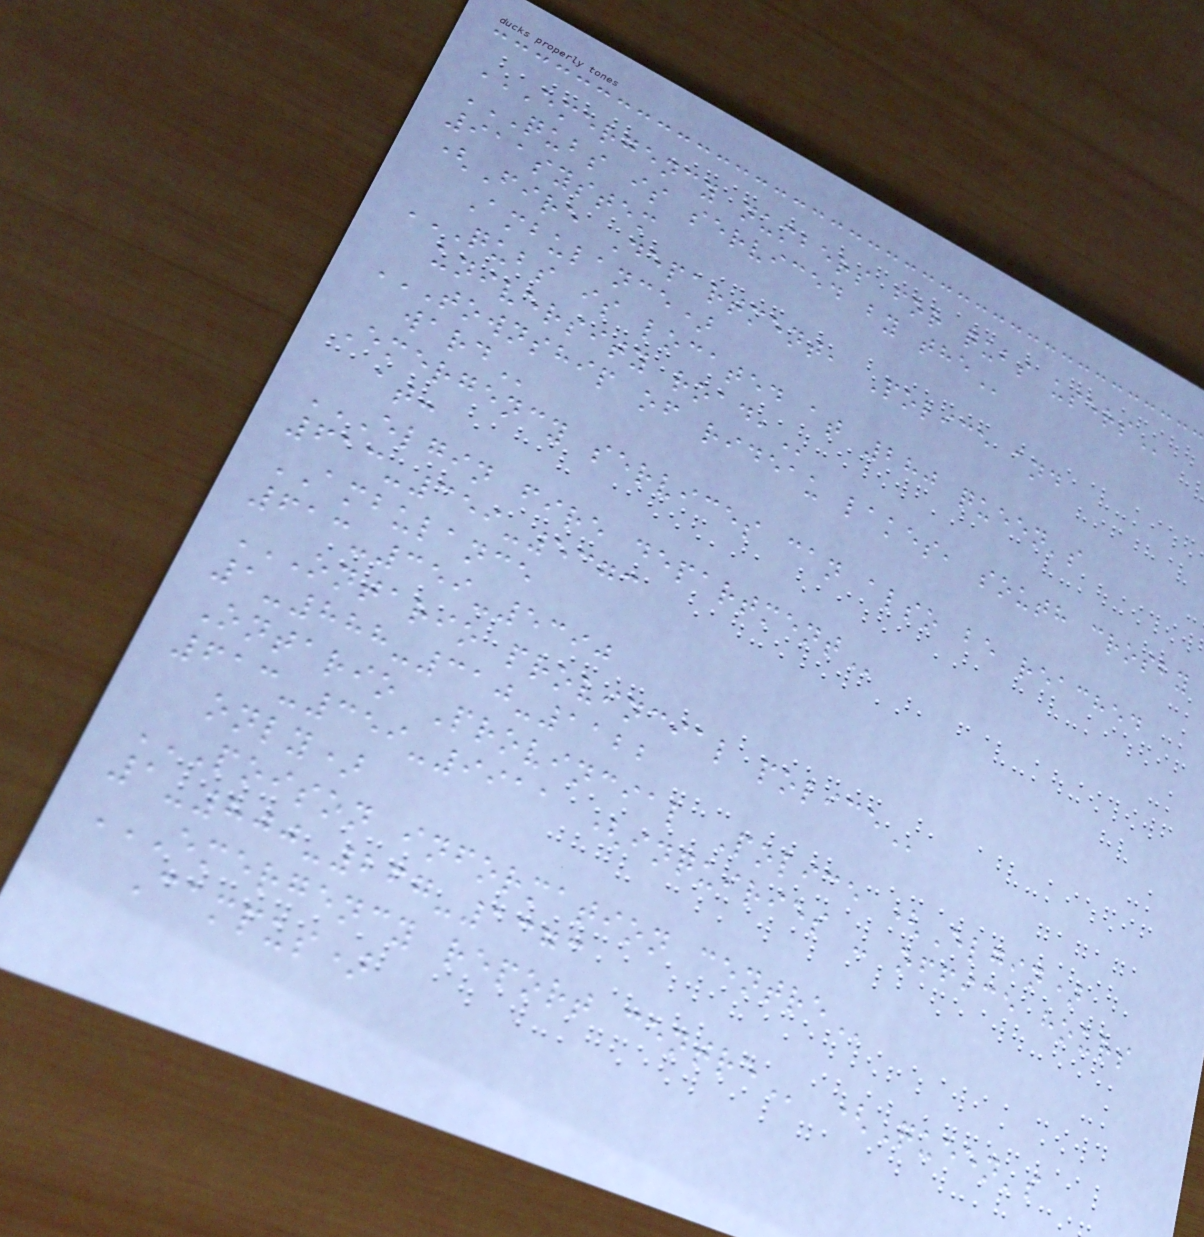EMERGENCY NUMBERS FOR QUBS USERS
QUBS IS SERVICED BY THE
911system
(Fire Department, Police and
Ambulance)
QUBS IS LOCATED AT 280 QUEEN'S
UNIVERSITY ROAD,
TOWNSHIP OF RIDEAU LAKES, SOUTH CROSBY
WARD
Emergency services can also be reached
at:
ELGIN FIRE DEPARTMENT
613-359-5373
AMBULANCE
613-359-5390
ONTARIO PROVINCIAL POLICE
1-888-310-1122
Ontario Provincial Police (Elgin)
613-359-9911 (inquiries - office hours
only)
POISON INFORMATION CENTRE
1-800-267-1373
EMERGENCY REPORT CENTRE (Queen's
Campus)
